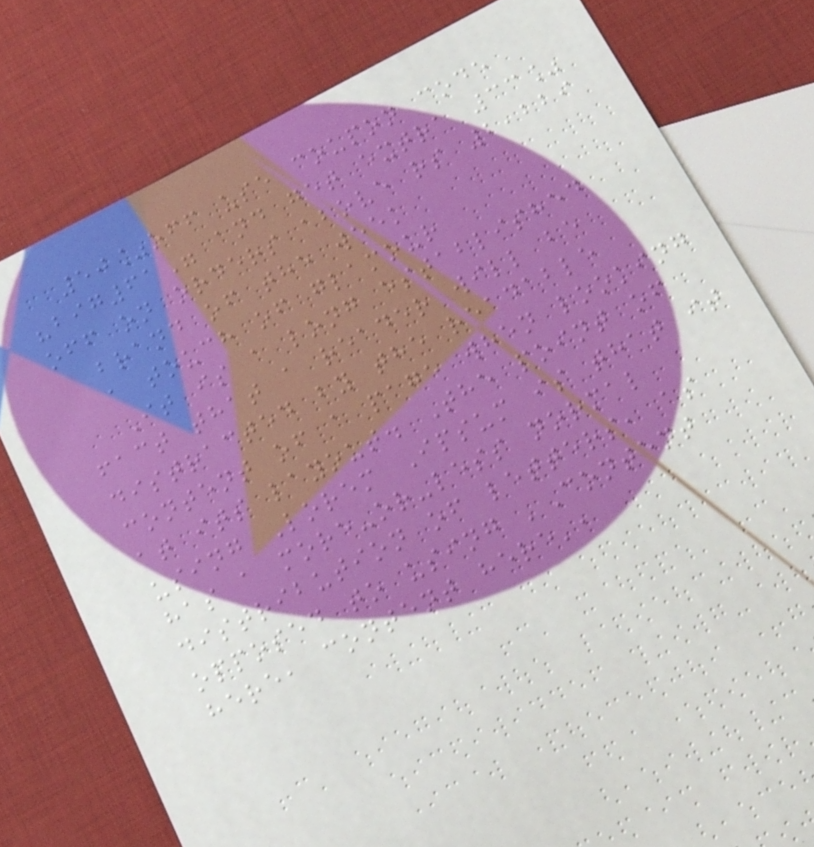50%off use coupon code
"big61" and get extra 33%
off on orders above rs 2,229
brand of the week
a touch of glamour
It is a long established
fact that a reader will be
distracted by the readable
content of a page when looking
at its layout. The point of
using Lorem Ipsum is that it
has a more-or-less normal
distribution of letters, as
opposed to using 'Content
here, content here',
